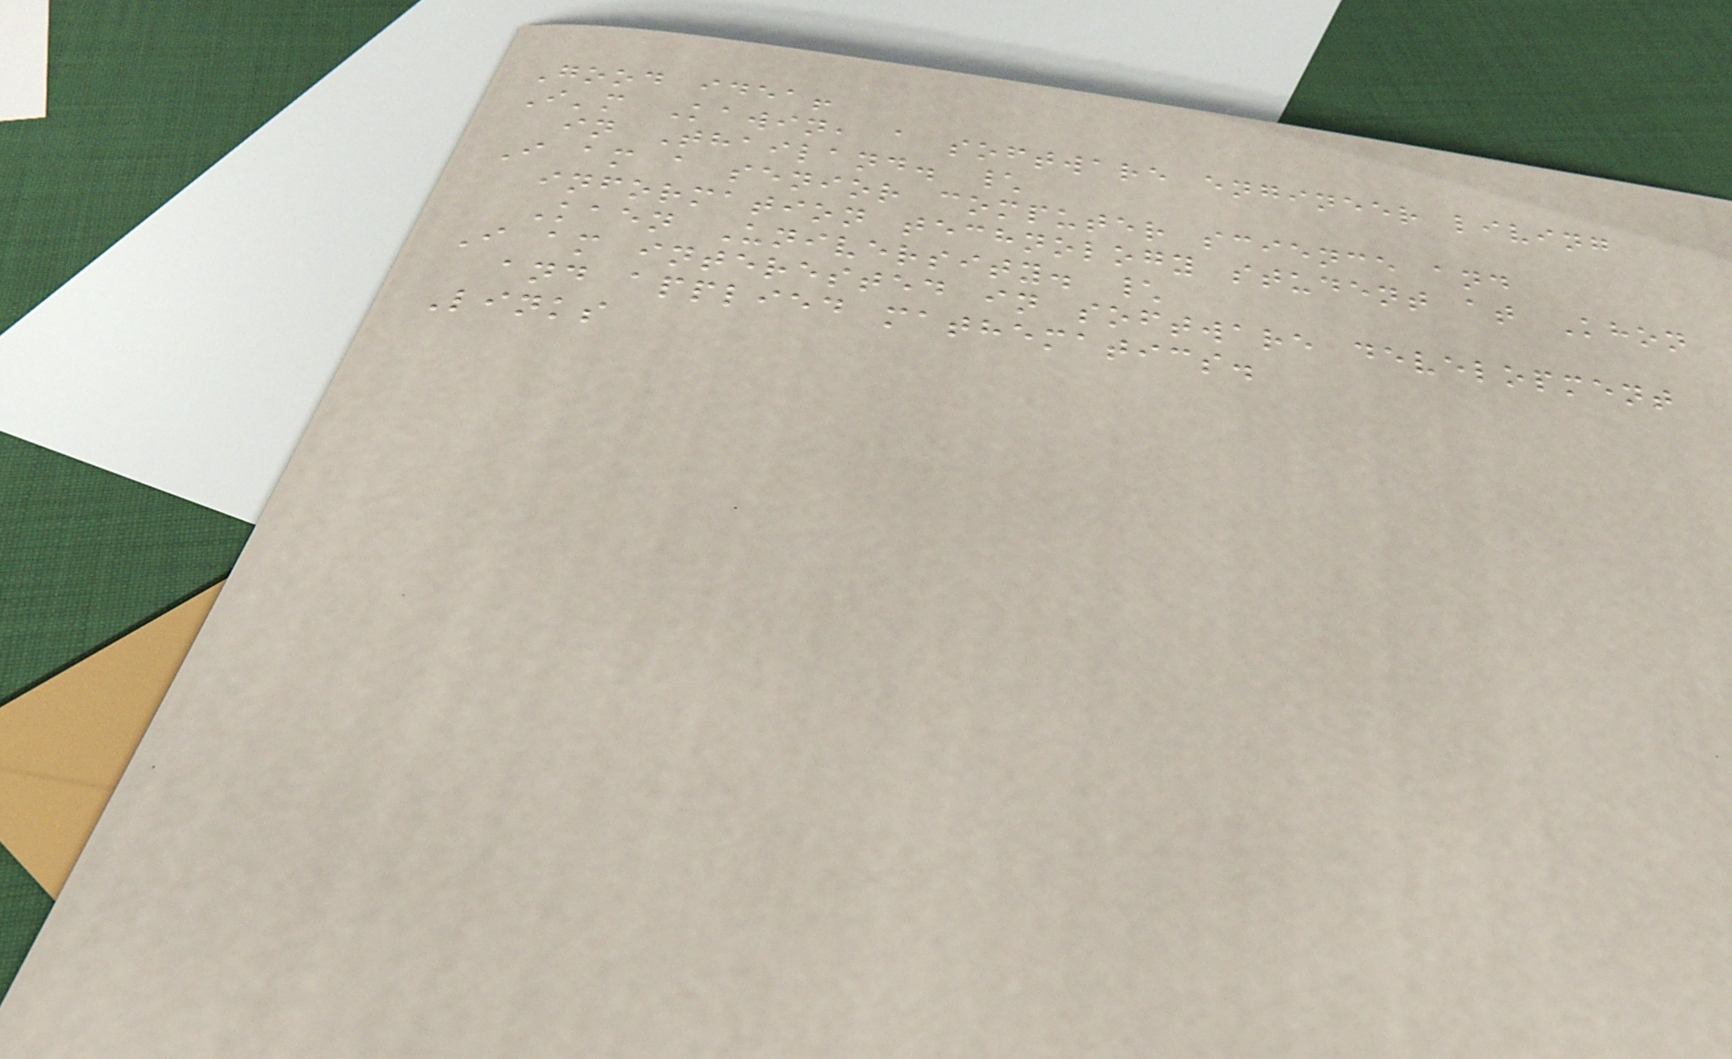Good idea!
I'm Kawin, a software engineer living
in Thailand. \
I am a senior computer science and
information technology student at Khon
Kaen University. \
I am interested in software development
and applied mathematics.
Links
